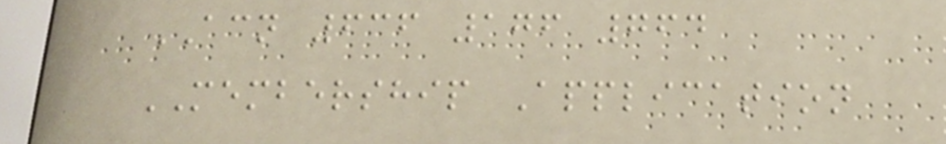ACN 636 176 764
MEMBERSHIP Application
